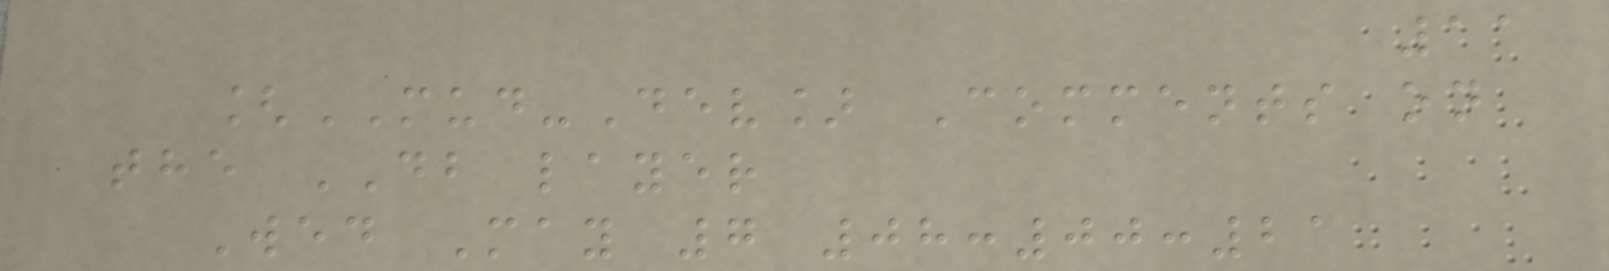11
[MUD-Dev] Comments on
the DB layer
Wed May 7 08:00:21
